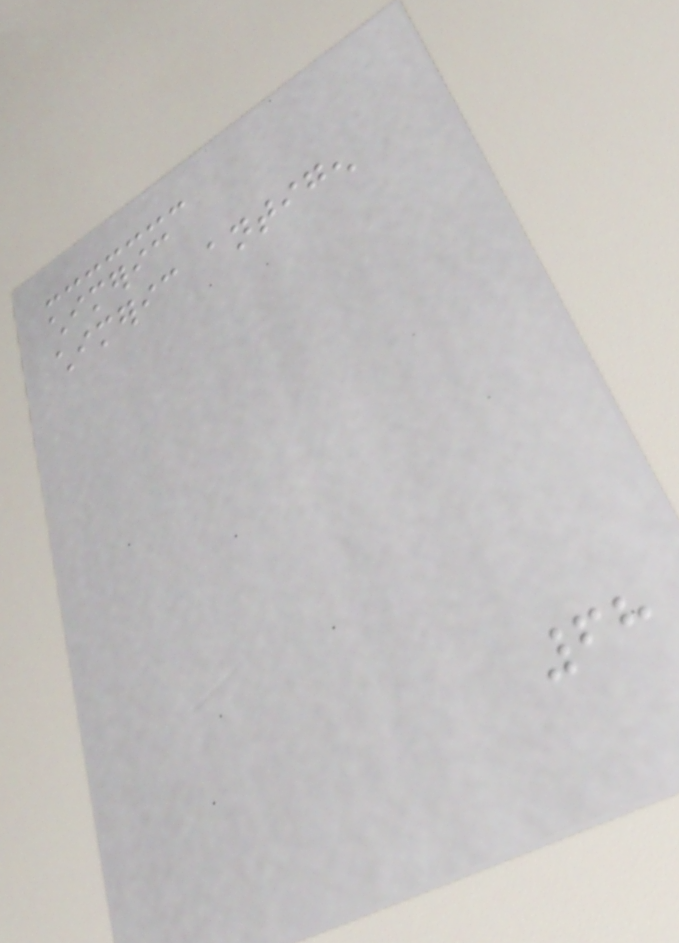chimeric
chimeric antigen
68
